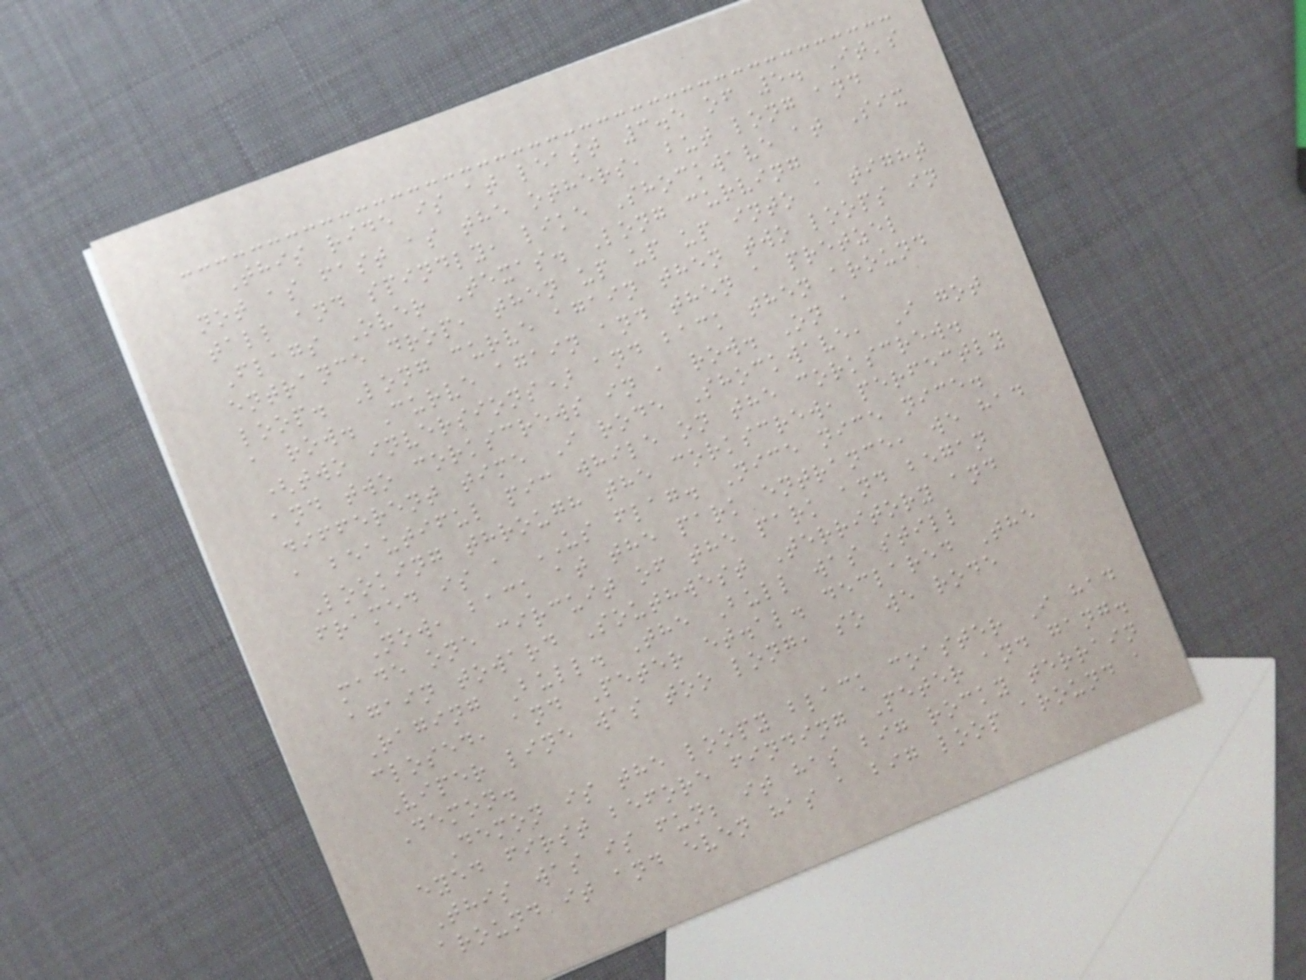This ride is at least 3.5 of 5. It's
not as fast as the others, but long and
tall and spindly, like Shockwave at Six
Flags Over Texas. Long curving
entrance drop, then up up up into a tight
loop. Long curve again then two loops in
a row. Curve again and then a pretzel
(two inversions) and back then around
and two corkscrews in a row. On a
different time I rode Shockwave, I got
a beautiful pic while on the corkscrew.
Looking through the corkscrew, perfectly
framed is a US flag. Nice nice nice.
Now, back at the park entrance, we had
made one circuit of the park and began
again toward Southwest Territory and
Raging Bull. The Bull was still
closed, and Peter et.al. declared The
Viper line was too long, so we rode
Demon.
Demon is the loopy black coaster I had
eyed first before finding Peter and gang.
This was is fun; it has big rocky terrain
around it and even has a big loop around a
